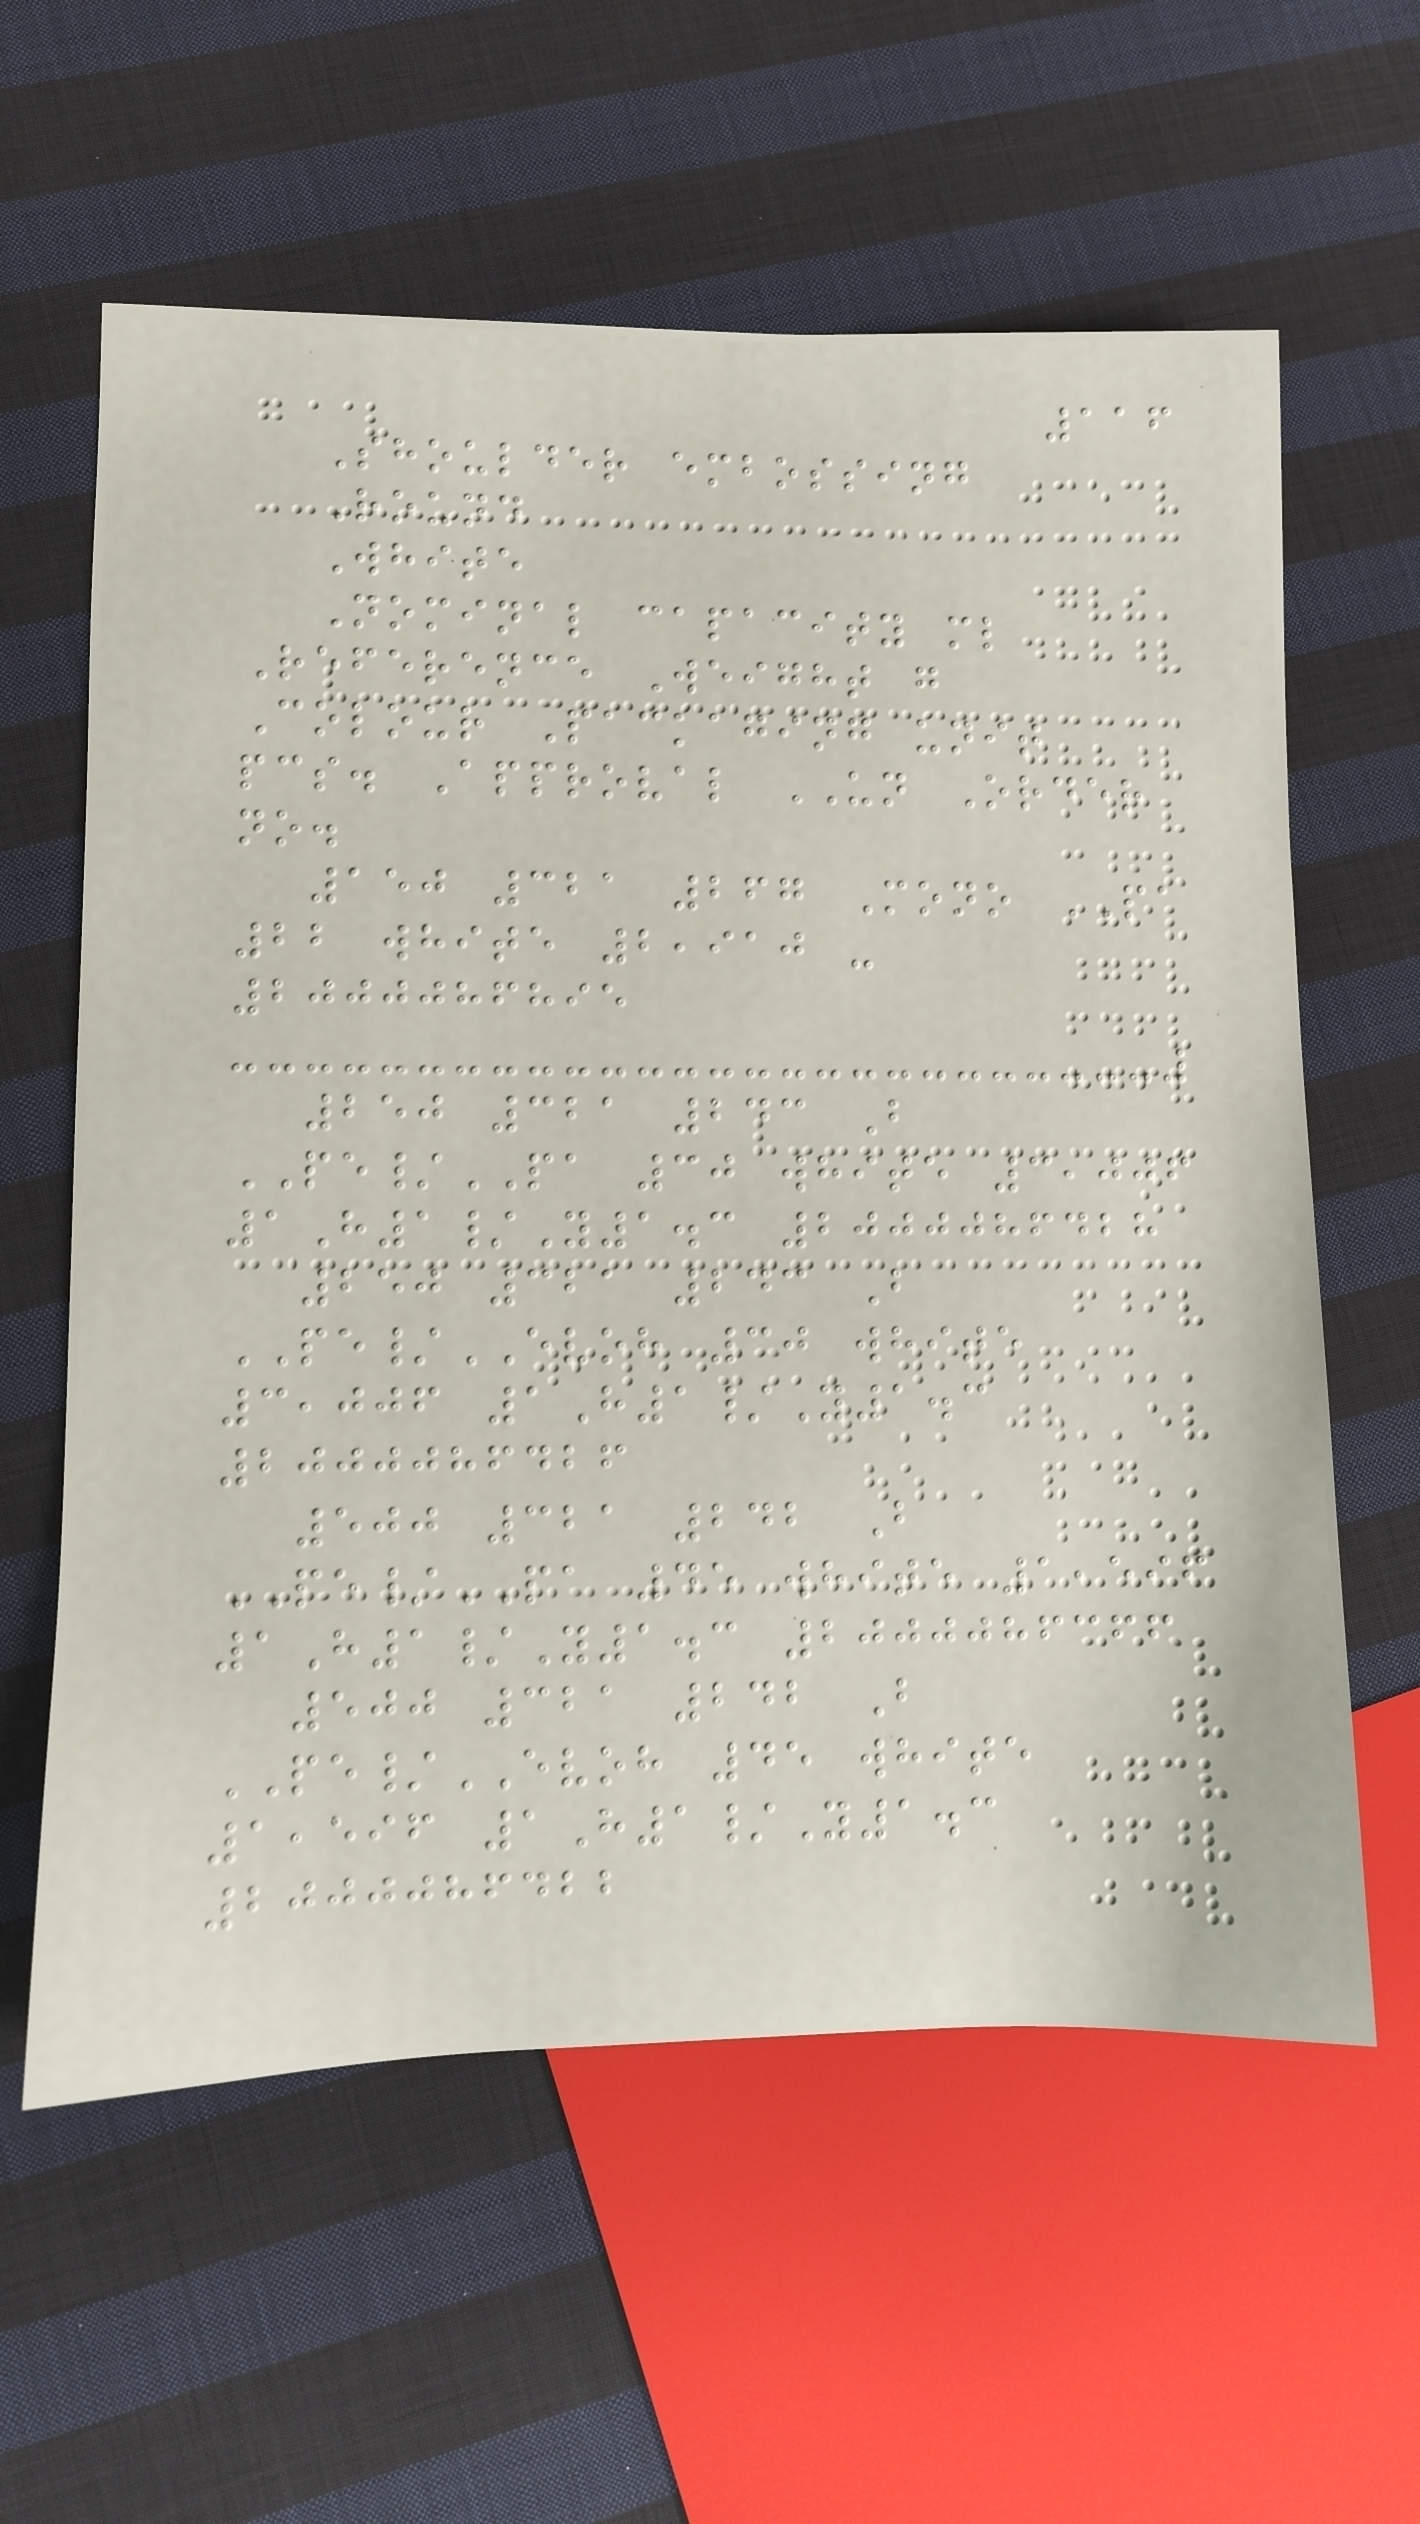116
Shoulder embossing
Round
White
Nominal capacity ml
Reference Weight g
Colour Packaging unit
pcs. Approval UN Order
no.
150 321 267 Mono PA
22 white 2,910 -
2000086895
250 321 243 B
PE/PA 30 white 3,006
1H1/Y1.3 2000086428
250 321 243 B
PE/EVOH 30 white
3,006 1H1/Y1.3
2000086426
500 321 242 B
PE/PA 45 white 1,596
1H1/Y1.3 2000086366
500 321 242 B
PE/EVOH 45 white
1,596 1H1/Y1.3
2000086422
